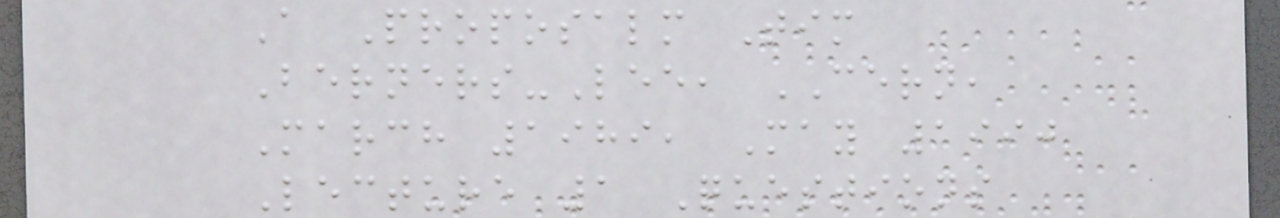A Proposalm Tim
Berners-Lee, CERN,
March 1989, May 1990
Lecture 1 Questions
